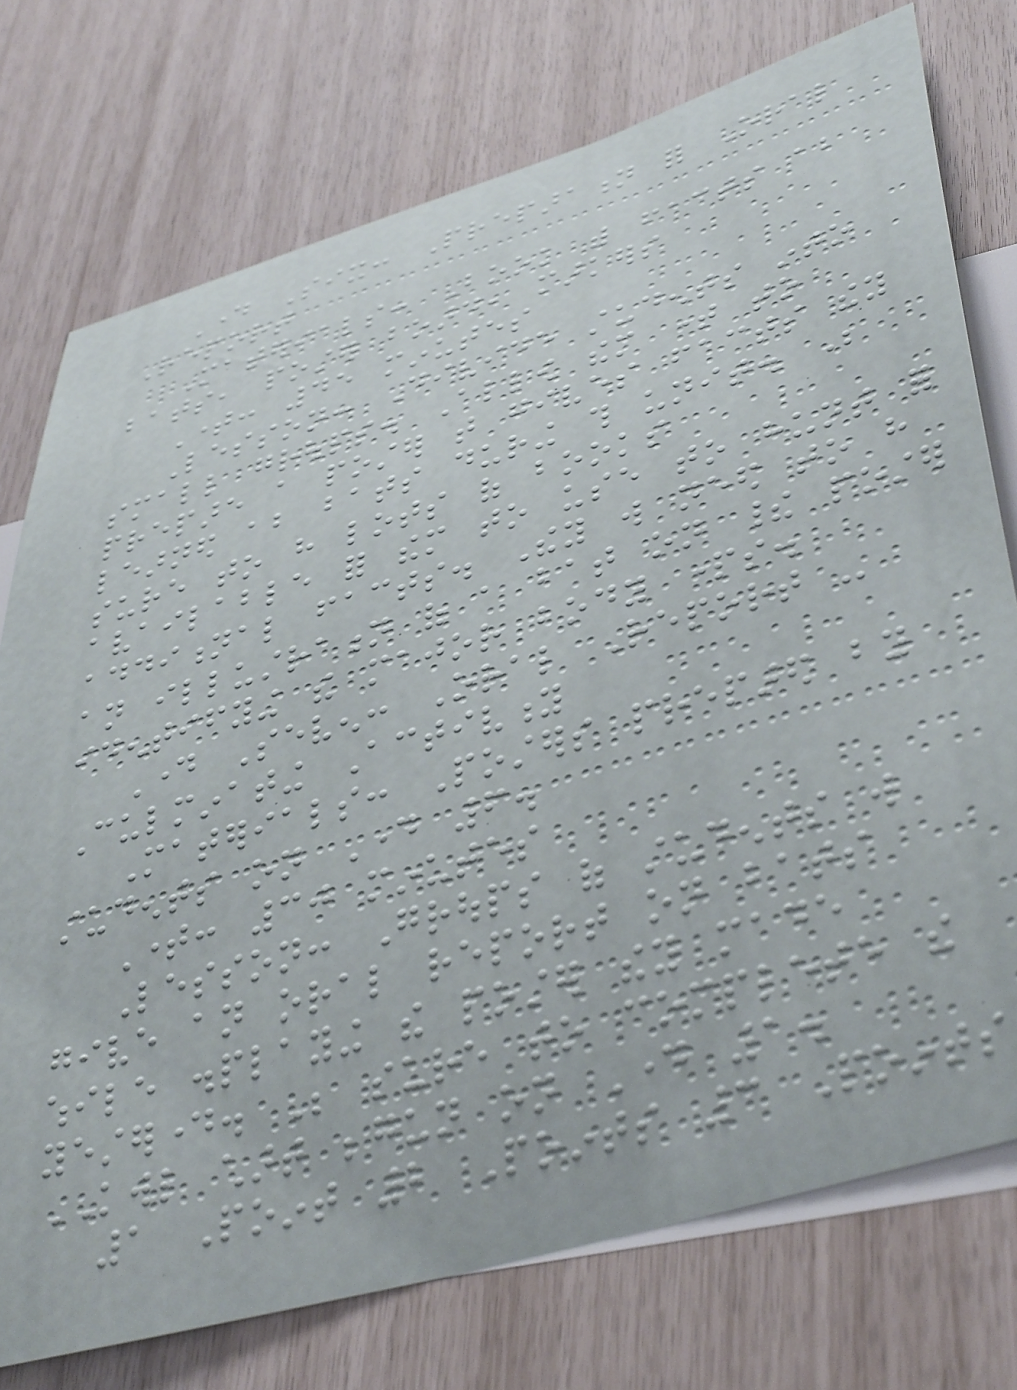Day Six: Preparation for Oral
Report
Materials: Book with facts about
bats, poster board, markers
Time: 45 minutes
Lesson: Divide students into
small groups. Allow them time to
prepare a poster that gives facts they
learned about bats during this unit. Be
sure to have lots of books
available for them to use to hunt for
additional facts. They will need to have
an illustration of a bat on their poster
identifying the major body parts.
Day Seven: Oral Report -
Culminating Activity
Materials: Posters prepared by
students on Day 6.
Time: 30 minutes
Lesson: Groups of students will
give an oral report on bats
while displaying the poster they made
yesterday. Be sure to complete the
KWL chart begun on Day 1.
1 Point 2 Points 3 Points
